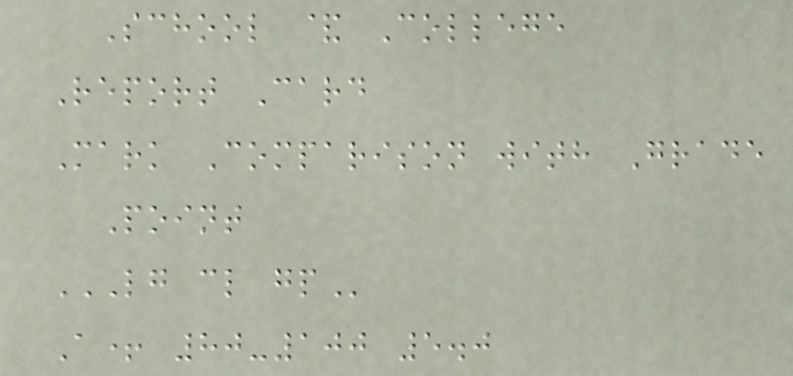School & College
Report Card
Mark Comparison with Grade
Point
LG CL GP
A+ 80-100 5.0
